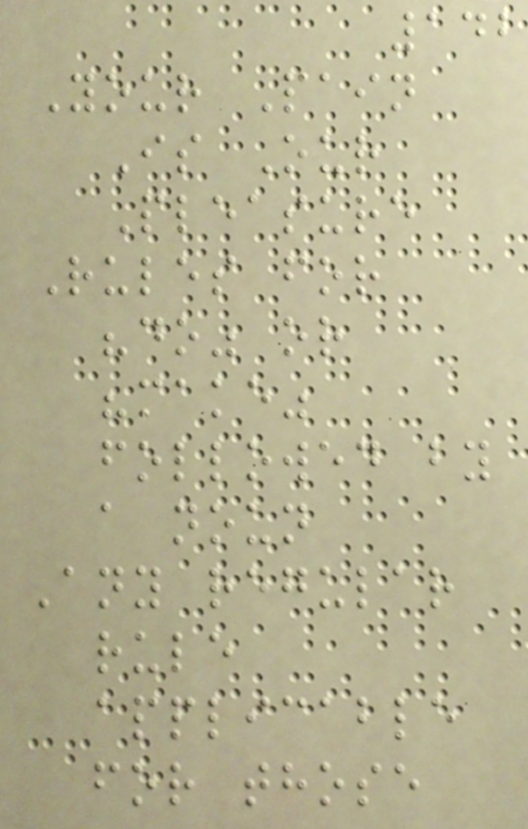142
Your Pain
Is Our
Pleasure
Rules for
"do" or
"make"
followed by
a noun
Any regular
rule
applicable
for those
